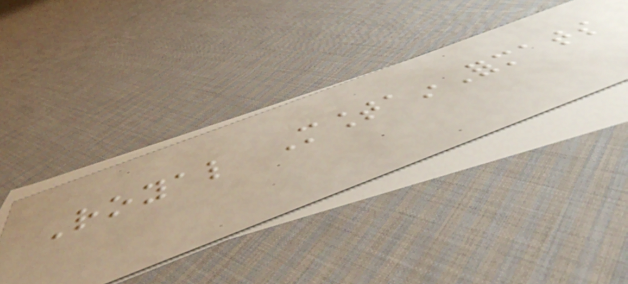Royal MountainFormats
